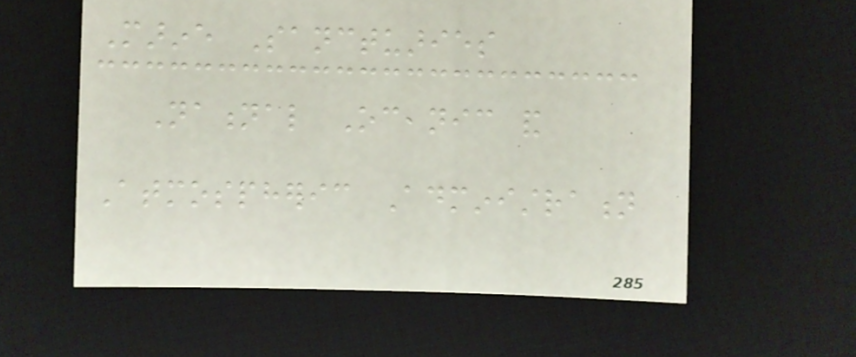Marine Sanctuaries
National Oceanic and
Atmospheric Administration
